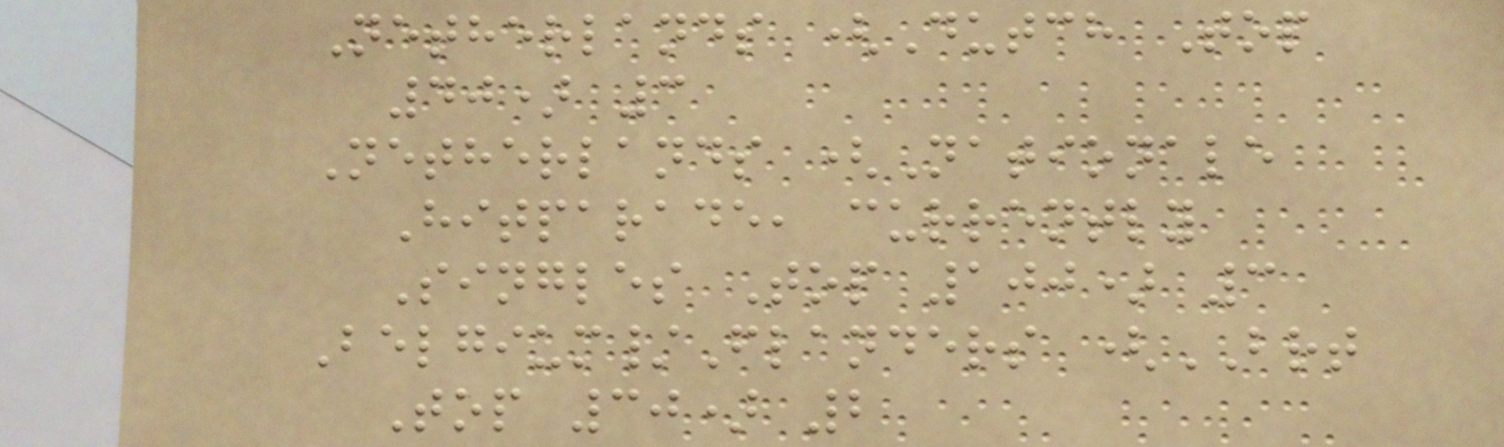Netherlands (Dutch Top
40) 3
Netherlands (Nationale
Hitparade, currently
Singles Top 100) 3
Belgium/Flanders (BRT
Top 30) 2
